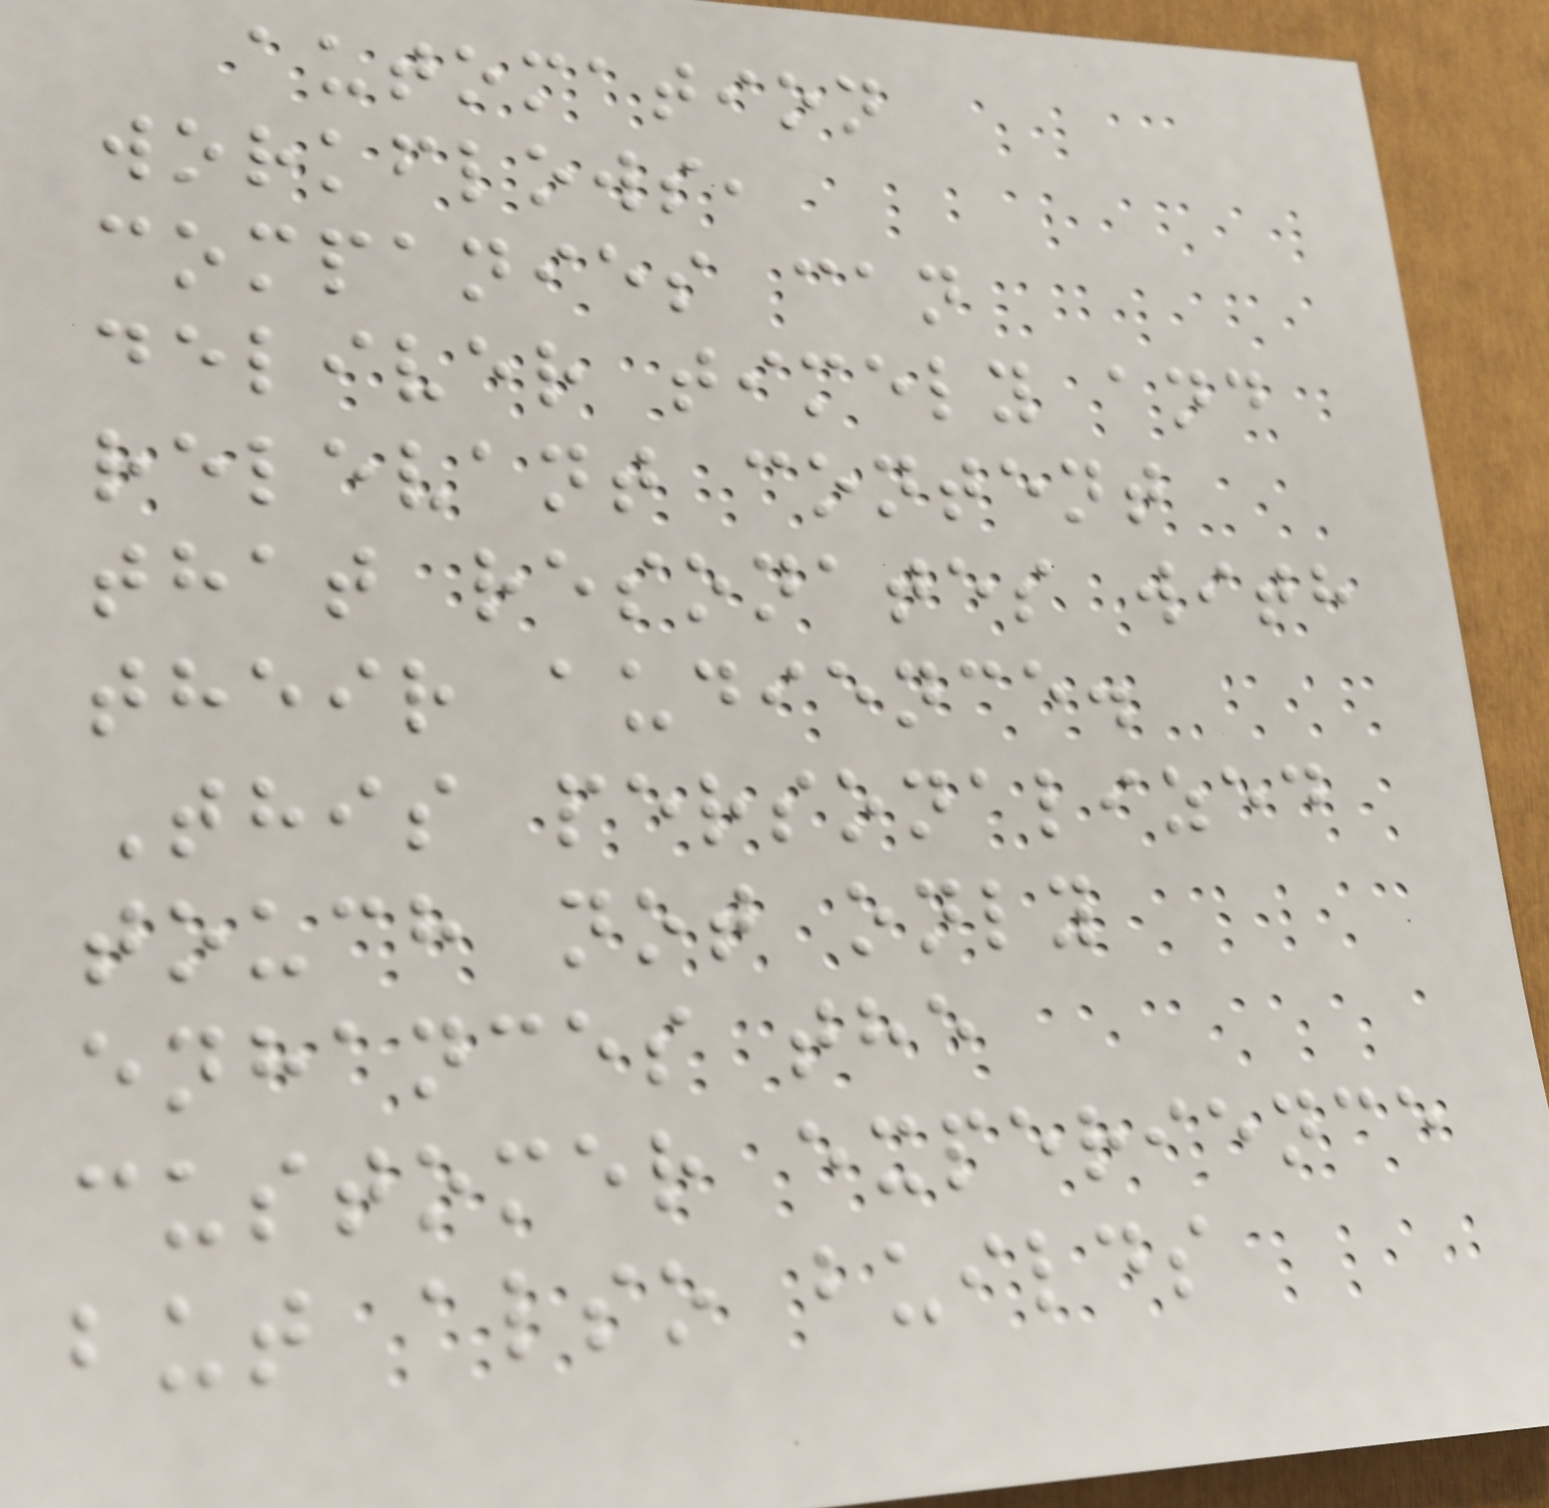automation
workflows,
companies can
deliver timely and
relevant content
that resonates with
their audience.
This personalized
touch not only
enhances the
customer experience
but also builds
